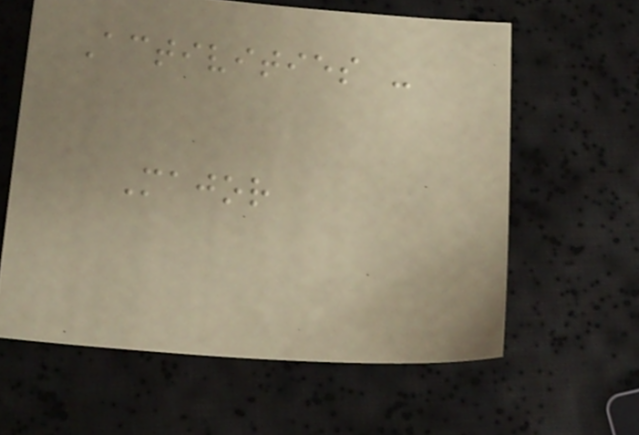Activities -
Major
